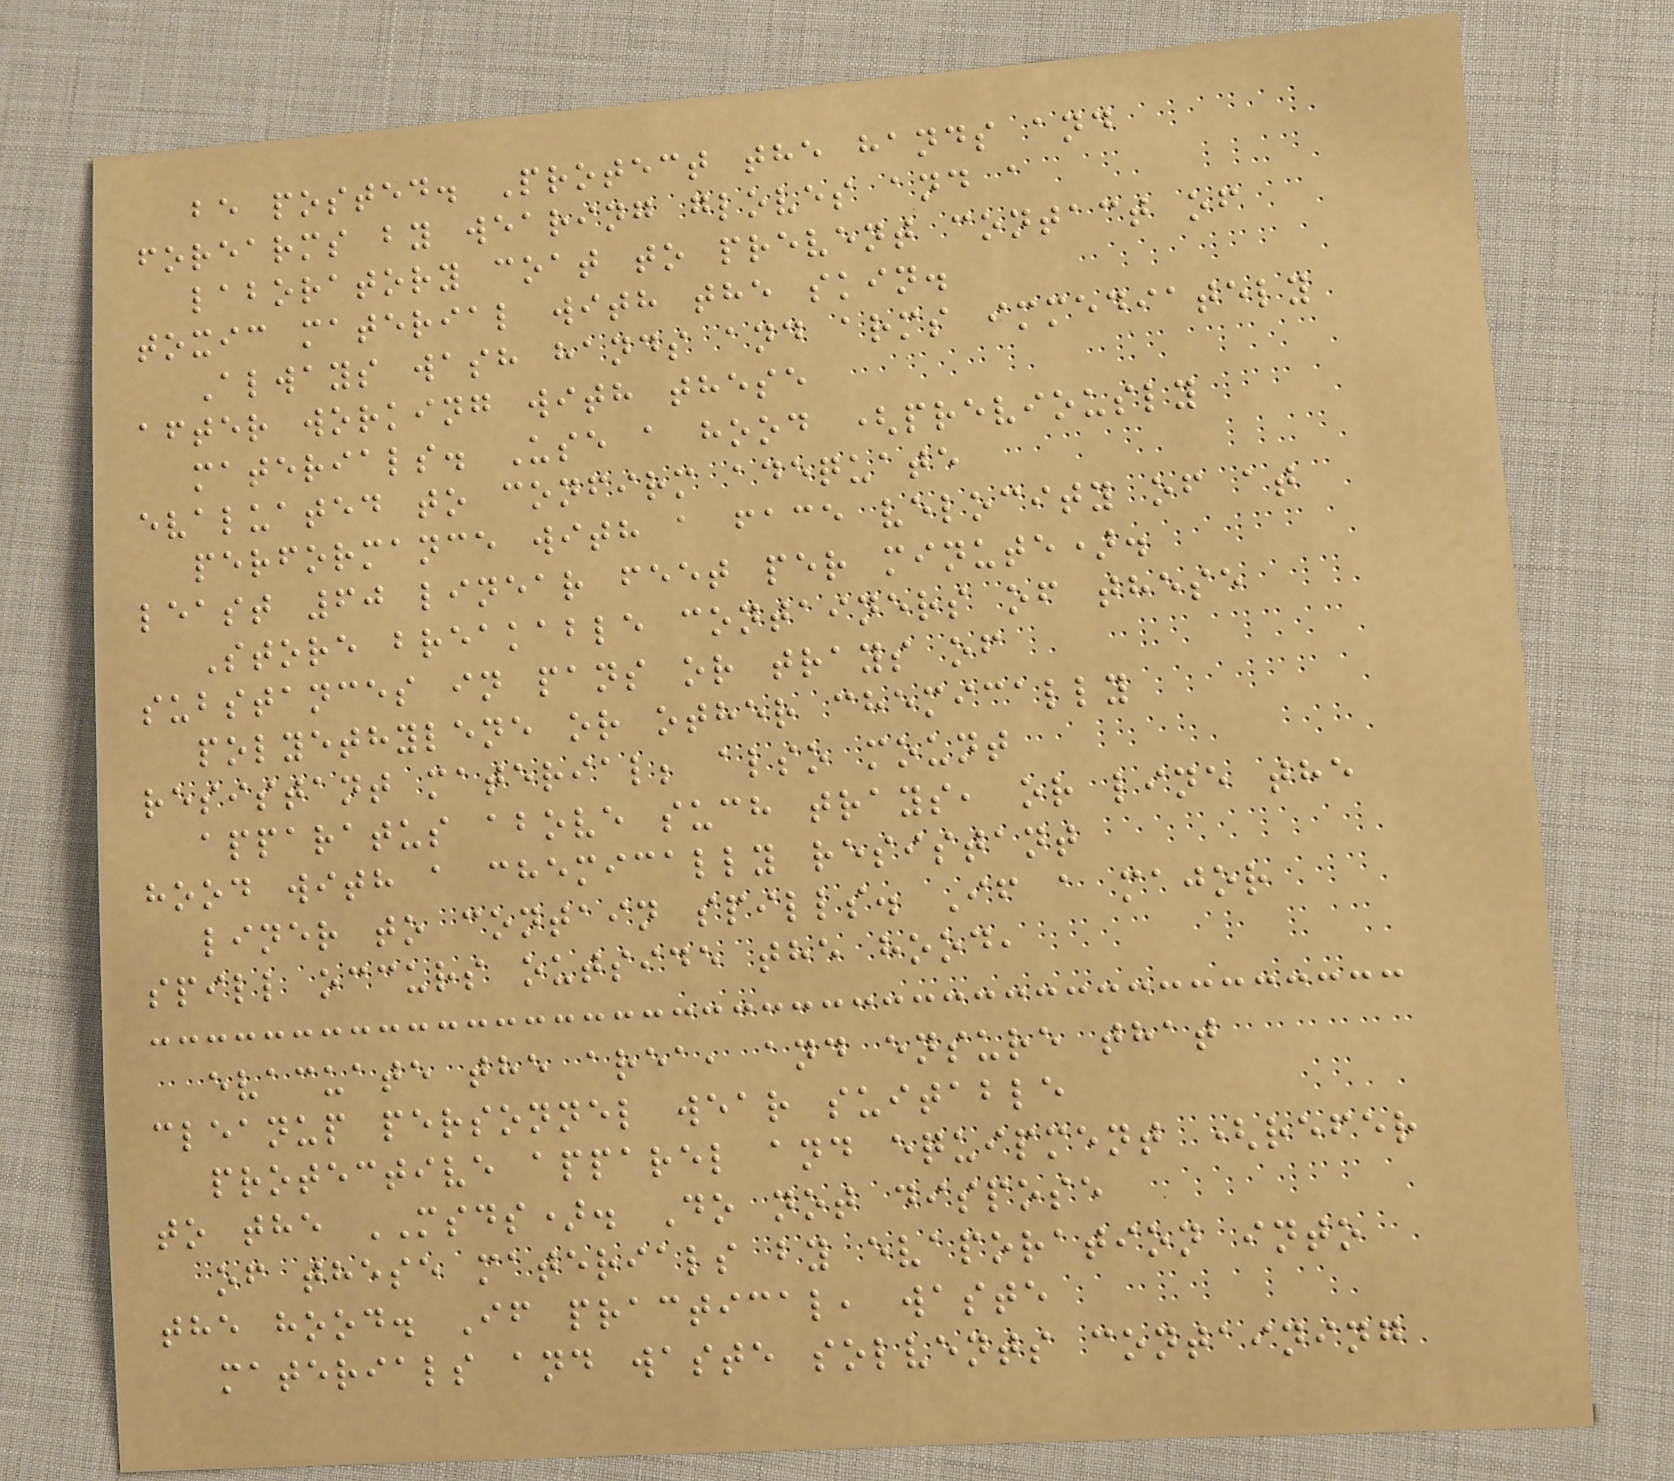be posted. Protect the hands and
forearms by wearing gloves and a
laboratory coat to prevent contact of
toxic material with the skin.
Always wash hands and arms immediately
after working with these
materials. Use a hood (previously
evaluated to confirm adequate
performance with a face velocity of at
least 60 linear feet per minute).
Store breakable containers of these
substances in pans or trays of
polyethylene or other chemically
resistant material; also mount
apparatus above such trays, or line the
hood with a chemically resistant
liner to contain spills. If a major
spill occurs outside the hood,
evacuate the area, and ensure that
cleanup personnel wear suitable
protective apparel and equipment (refer
to the MSDS). Do not dispose
of these materials by evaporation into
the hood. If practical, waste
materials and waste solvents containing
